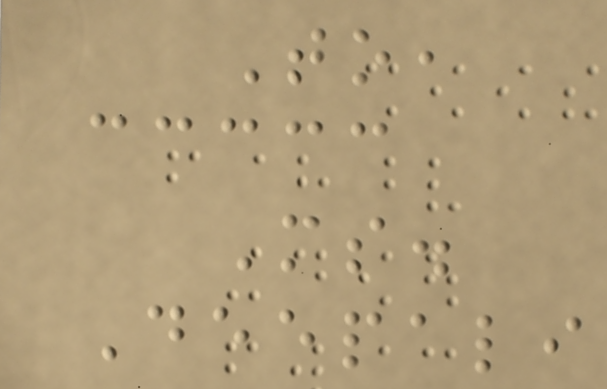To,
Ms.
Deepali
